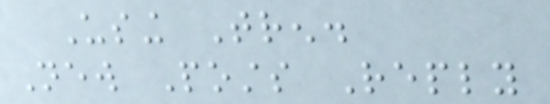Using Tren.
New Posts Reply
